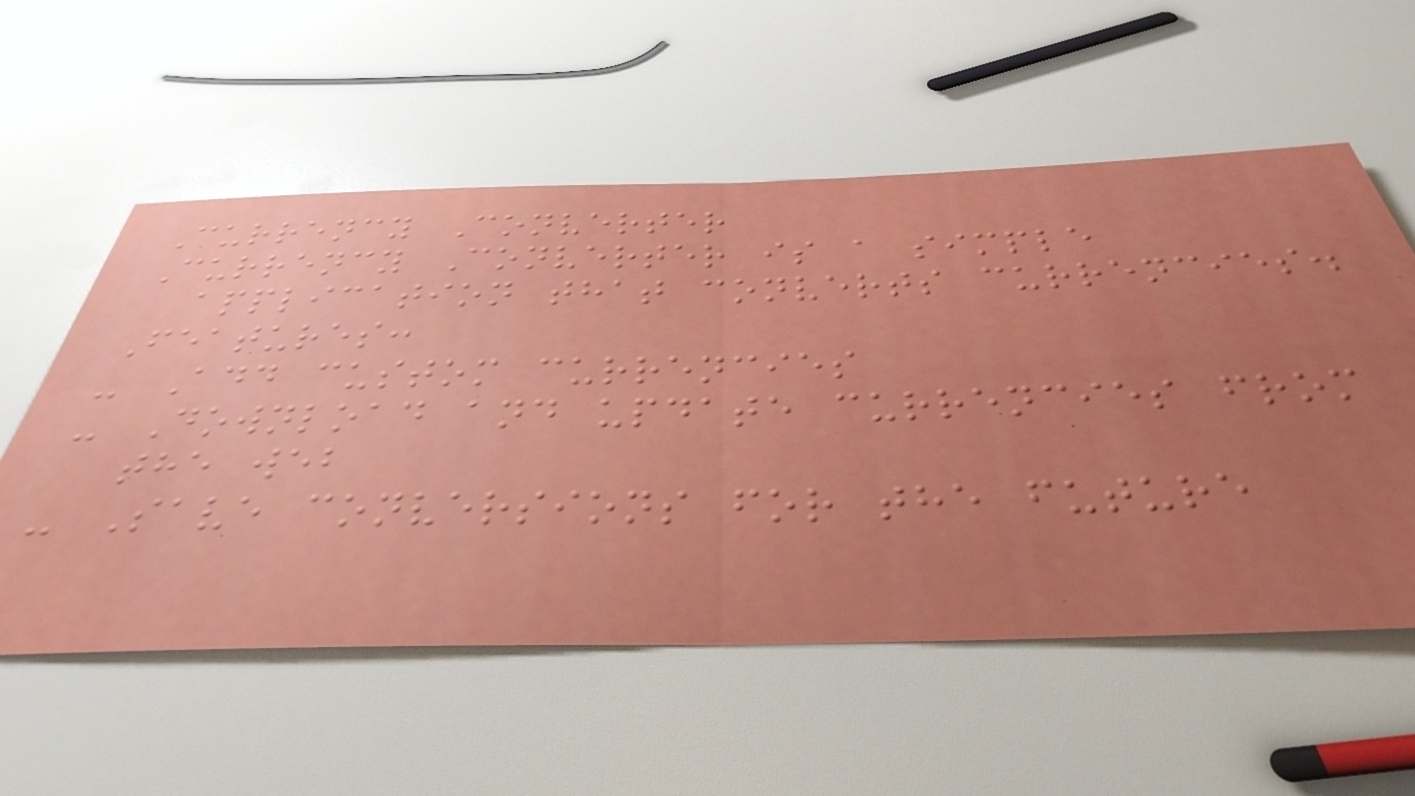Currency Converter
Currency Converter is a simple
application that converts currencies.
Features:
- Add custom currencies
- Download and update currencies from
the web
- Save conversions for the future
